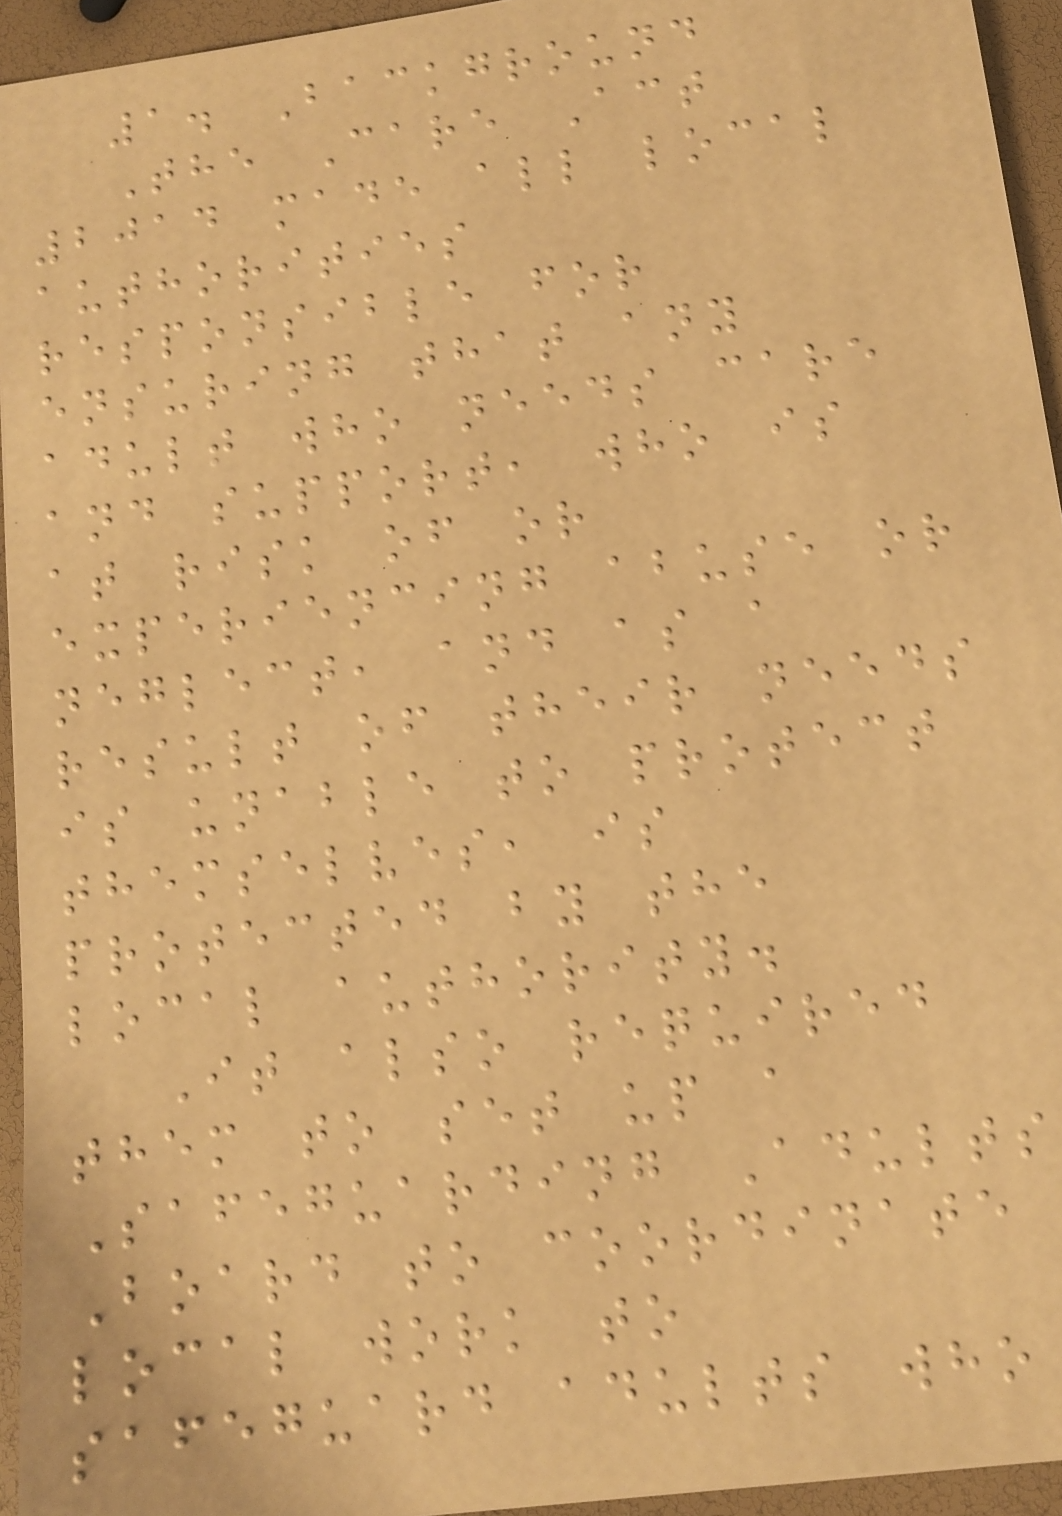1. Background
The Care Act
2014 made all local
authorities
responsible for
ensuring that any
adult who needs care
and support, who is
at risk of or
experiencing abuse or
neglect, and as a
result of their needs
is unable to protect
themselves, is
protected by the
local authority.
It also required
them to set up a
Safeguarding Adults
Board to coordinate
local work to
safeguard adults who
